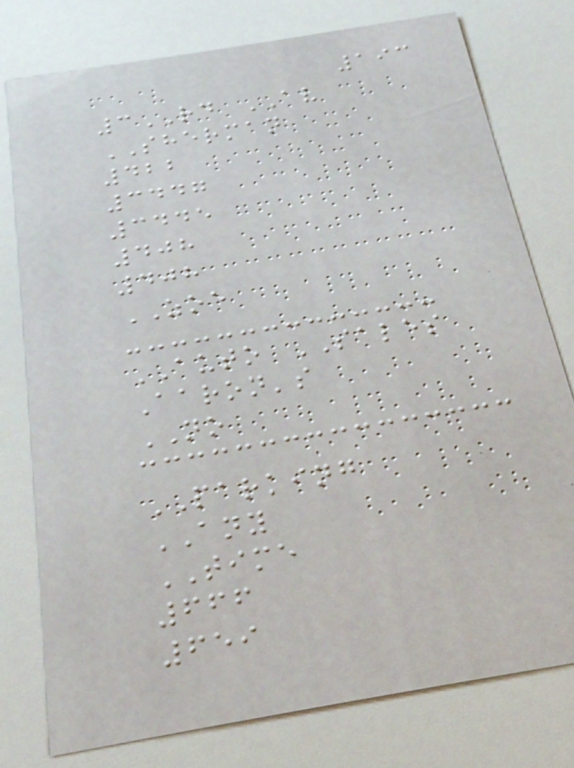193
3RD AV
SHERMAN
422
3447
3445
408
408
ZOE
AUTO SALES
Aaron's
NO
PARKING
ANY
TIME
666
659
